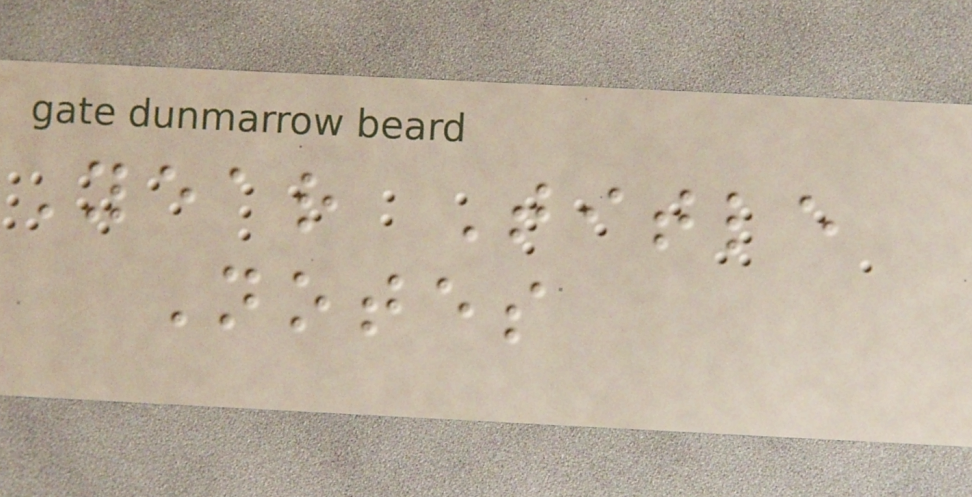Year Title
Notes
